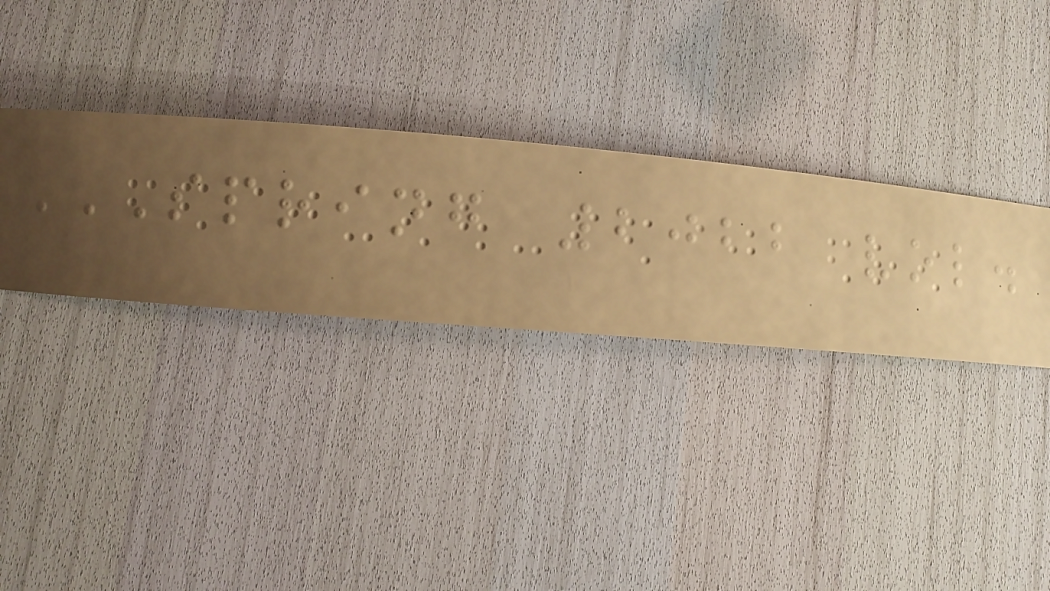SPRING 2022 VOL.
